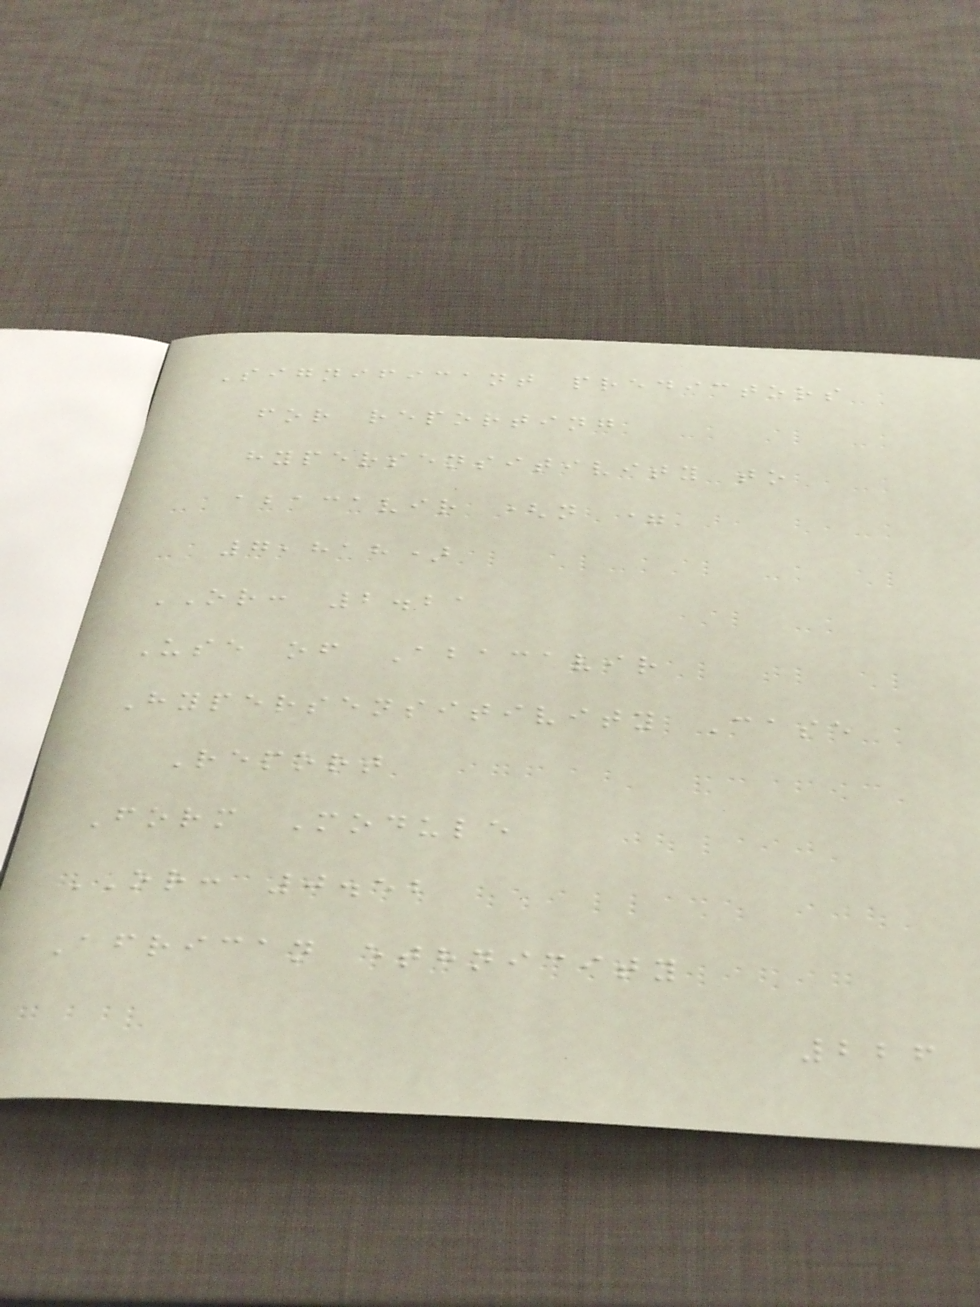Significant predictors
for reporting
hypersensitivity to
abacavir (n =
7,818)
OR: 2.21
Use of Abacavir
Hypersensitivity Case
Report
Form Module
OR: 0.52
African ethnicity
226
